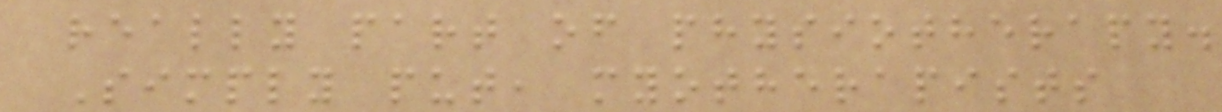really part of physiotherapy.
Simply put, myotherapists
